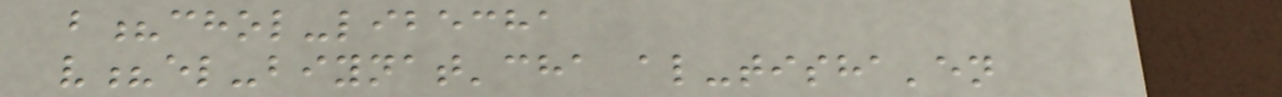b?chol-libecha
v?el-biynat'cha al-tisha'en
